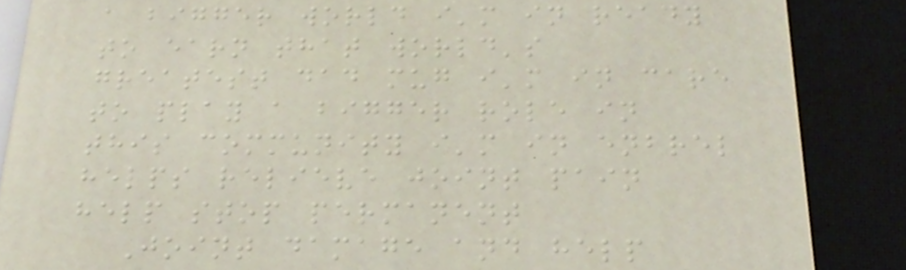a bigger world i'm in ready
to earn that world's
greatest dad mug i'm in care
to play a bigger role in
this community i'm in enbrel
helps relieve joint pain
help stop permanent
Joint damage and help
